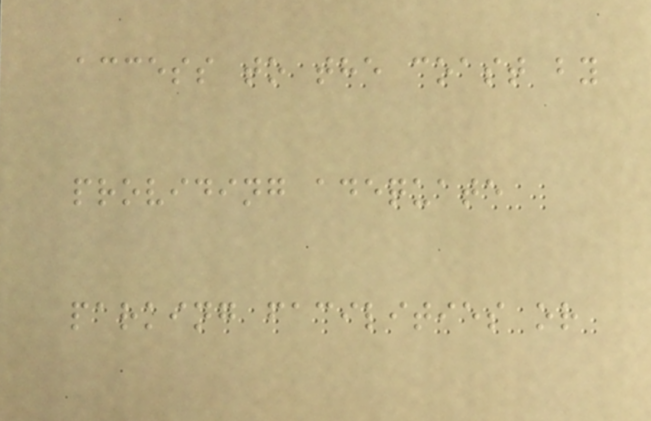access to the coast by
providing adequate
parking facilities or
